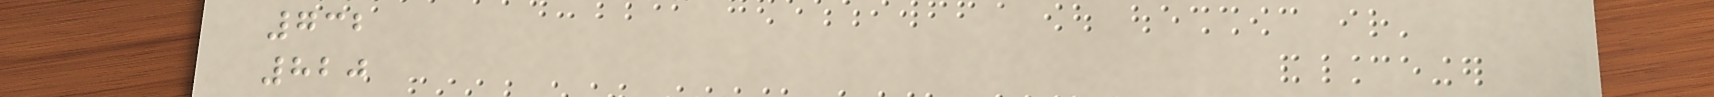732
820
